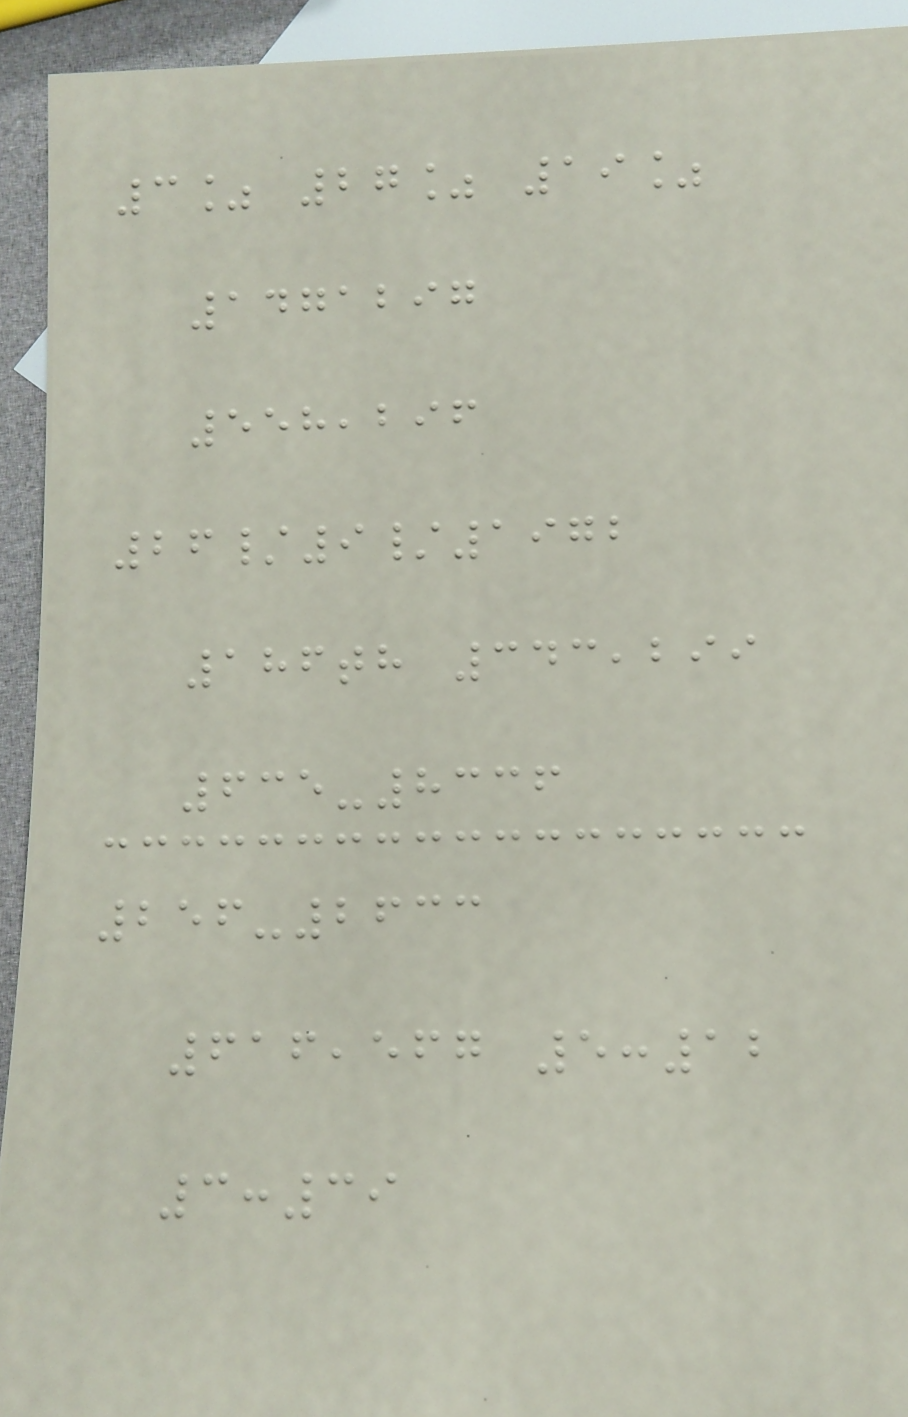3% 27% 19%
1471297
558,296
26/9/1972
186th 343,299
635-8336
256-2633
616,567 5:12
3:39
